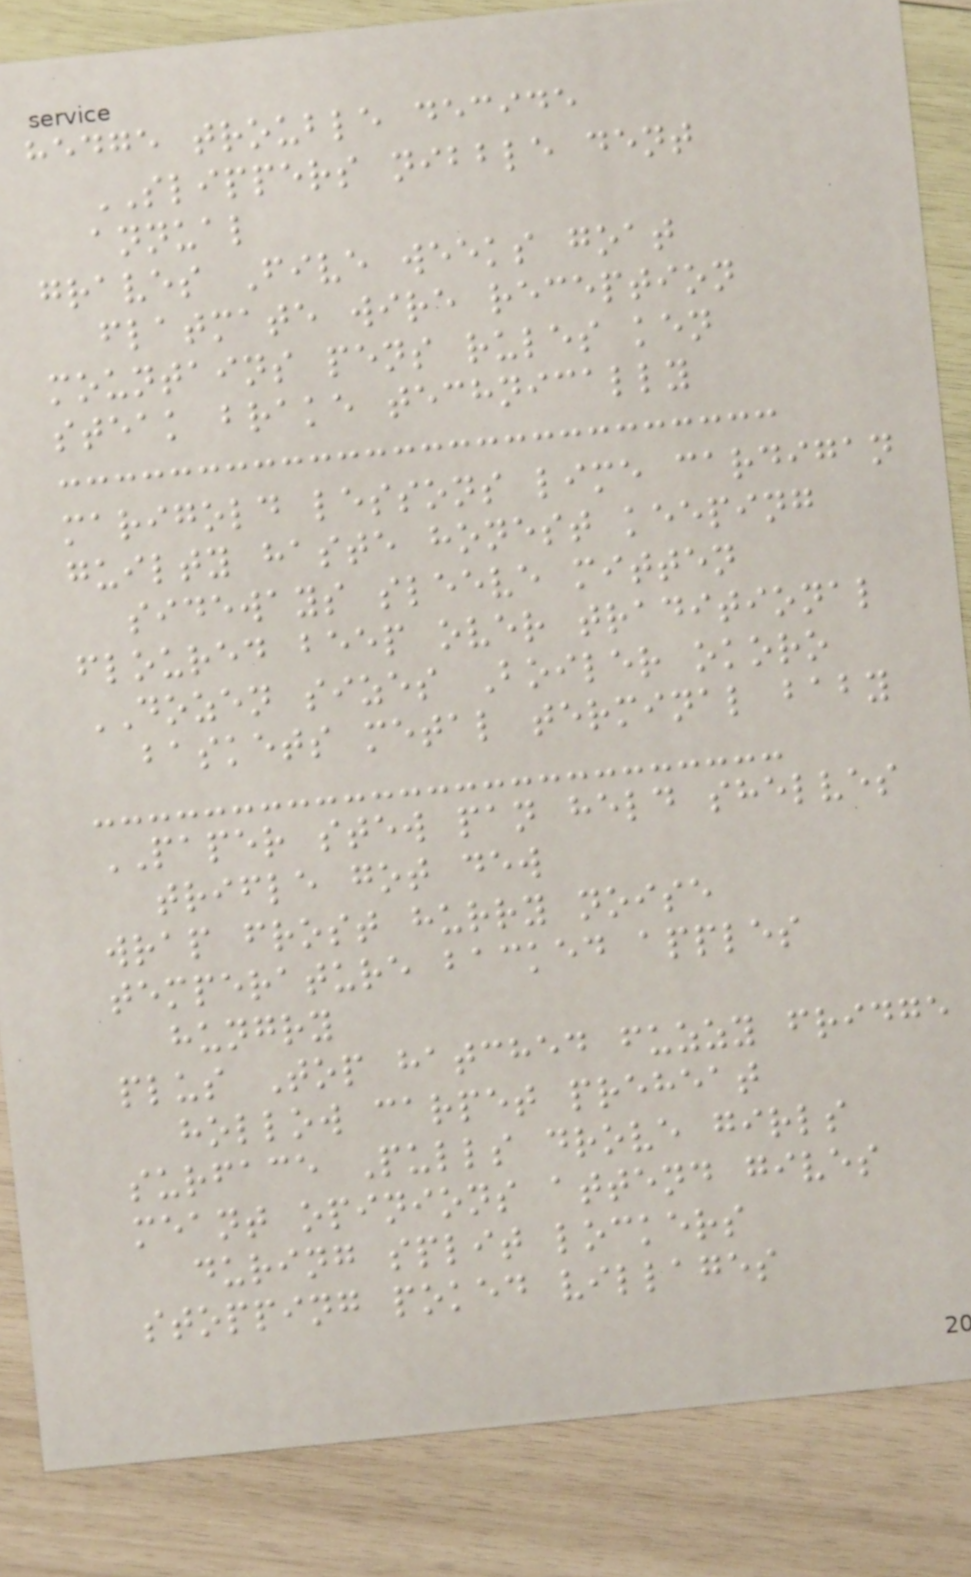hedge trouble decide
SLIPPERS nibble dent
annual
graves Five weeks goat
flatmate wire reception
mountains pens rules ken
steak brake technically
marigold lessons lime cardigan
guilty haste honest keeping
sideways sleeve mitten
floured beep over traditional
DOZEN sizes Boiler okoro
baskets metal terminal baby
PAPER stew pan held shelves
trifle got dew
wrap frost hurry noise
temperature backed apples
hungry
plus Top hatched fuzzy fridge
hollow carpet preheat
surface Pulls drove girls
meant opinions attend gives
during split lockers
stopping poked villages
